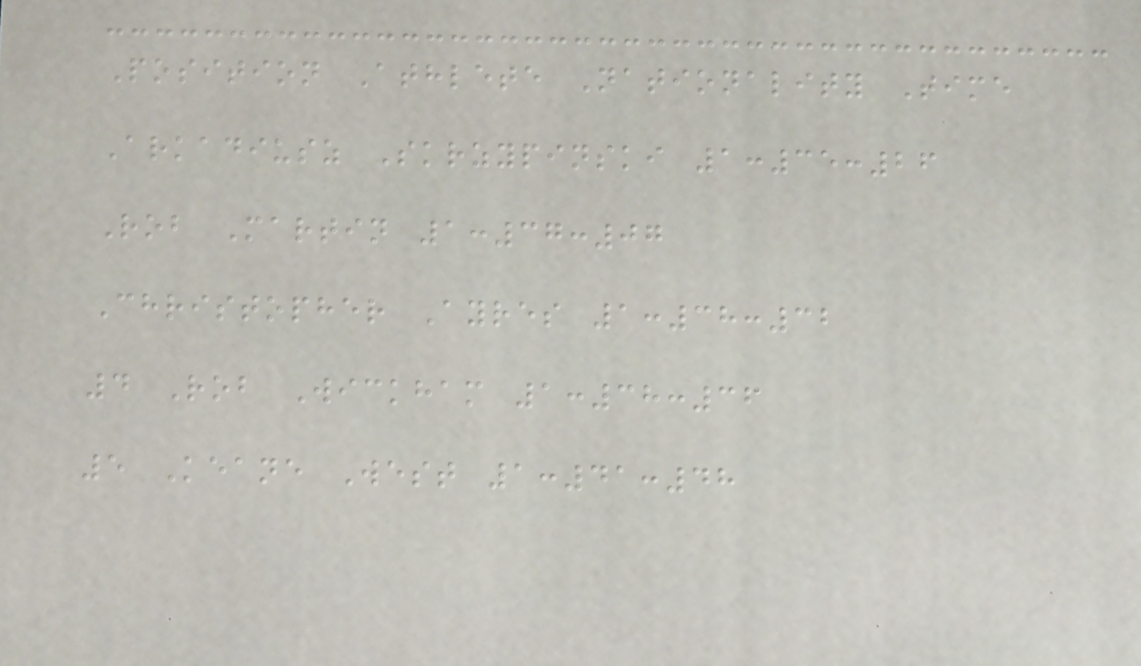Position Athlete Nationality Time
Arkadiusz Skrzypinski 1:35:26
Rob Martin 1:37:07
Christopher Ayres 1:38:32
4 Rob Wickham 1:38:36
5 Keane West 1:41:48
